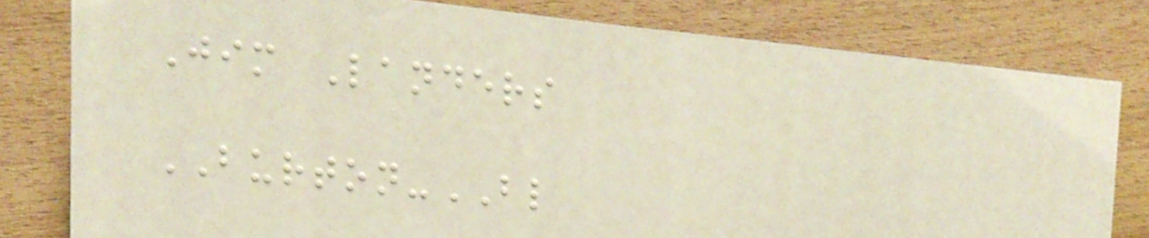Jim Landers
BURTON-BL
